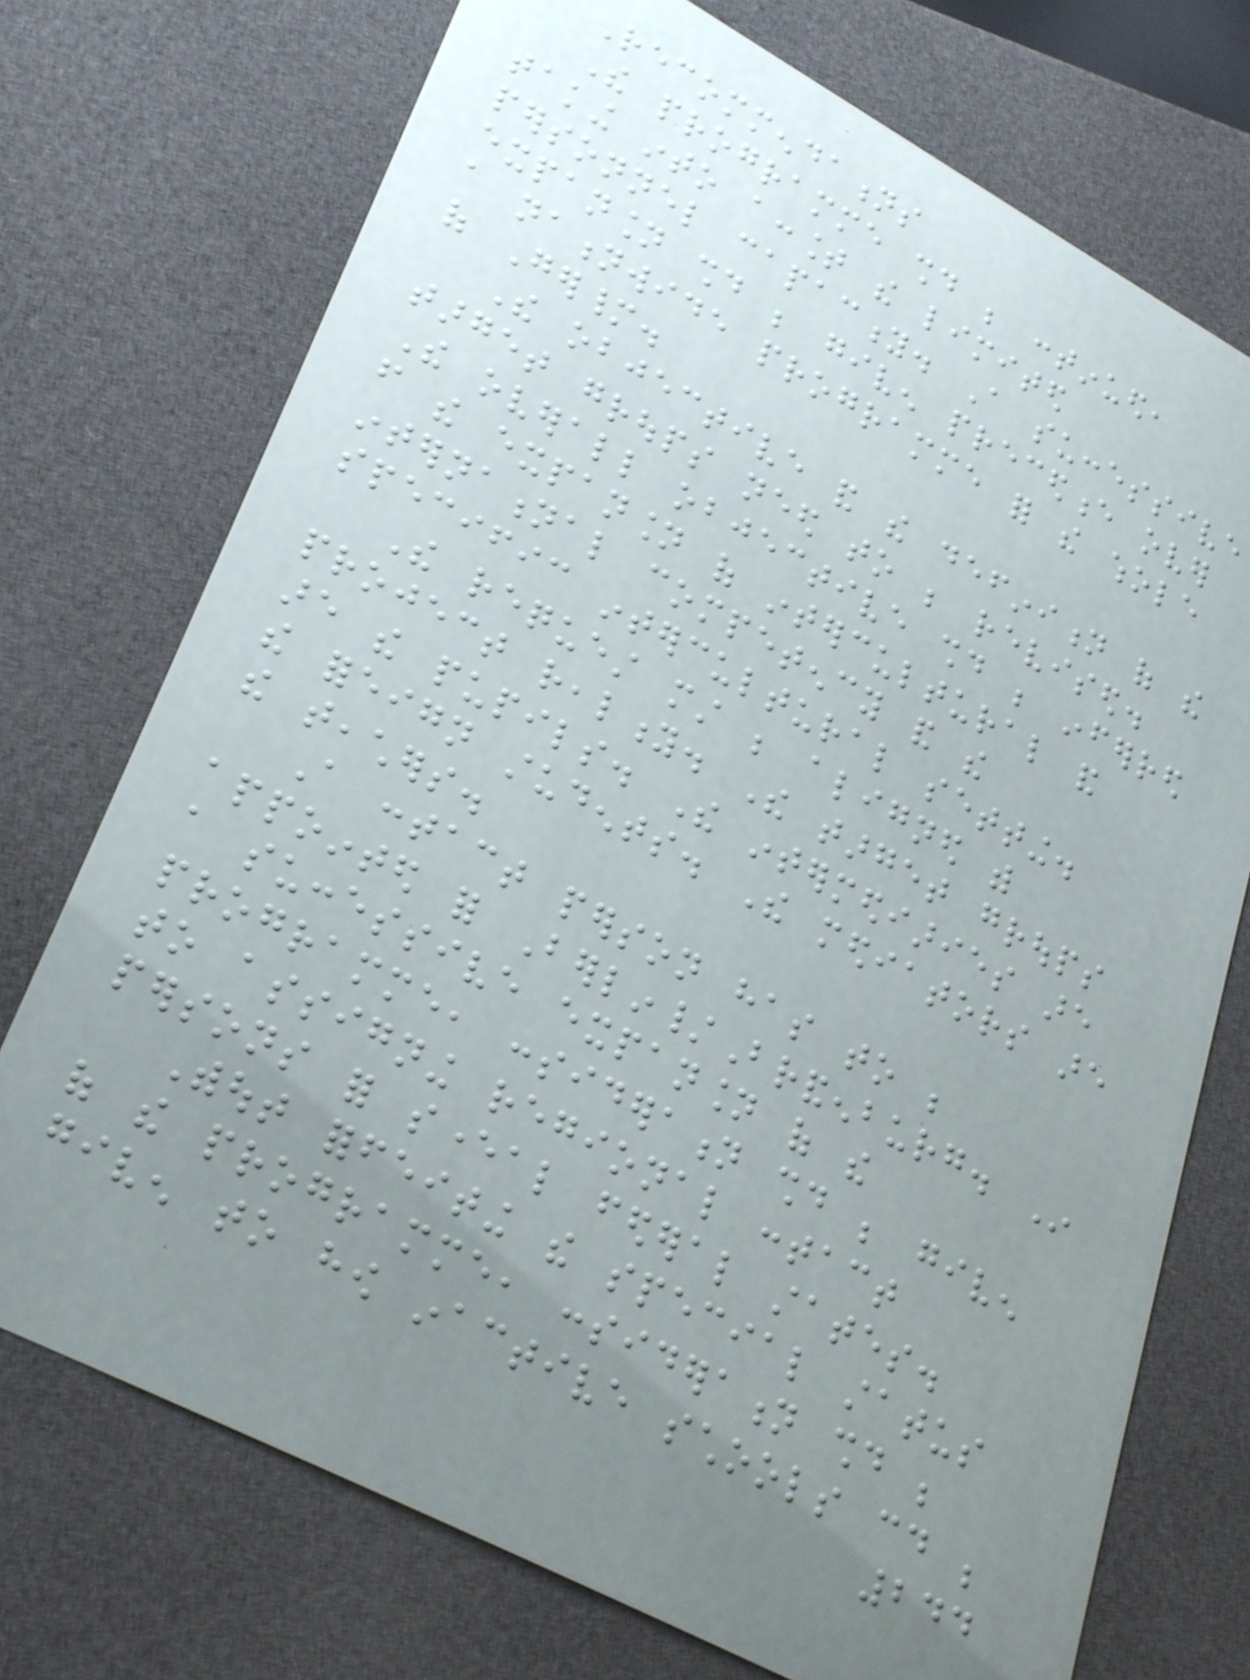Recommendations
The programme should be continued,
taking into account the limited
personnel capacity. A successive
expansion should be given precedence over
a nationwide programme for the whole
of Germany.
The objective and the definition of the
target groups need to be revised.
The overall objective should be inferred
from the expansion of intercultural and
international competency and the
specific intercultural setting.
The request must be aligned with
project reality. The target groups
are the pupils. The intermediaries are
the foreign students. The mediators are
the teachers.
A contact person has to be
appointed for Berlin/Brandenburg. In
a successive expansion of the
programme, consideration should be given
to assigning regional contact
persons for several federal states.
Without forfeiting the special status
of the programme, consideration should be
given to how inactive schools could be
244
